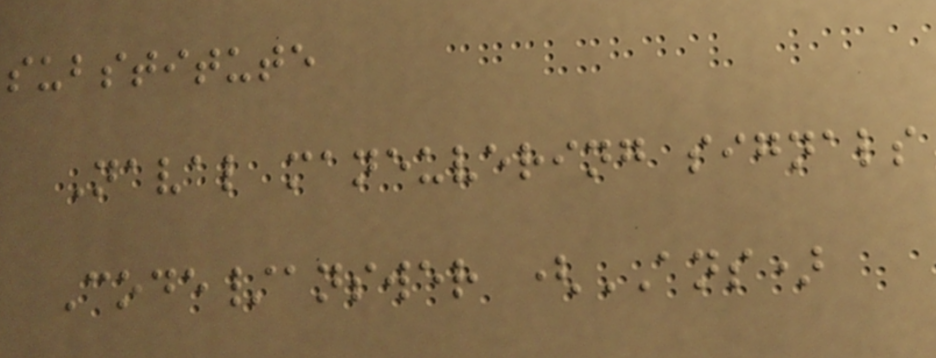substitute
Naval maneuvering signals
Code/answer (ANS)
